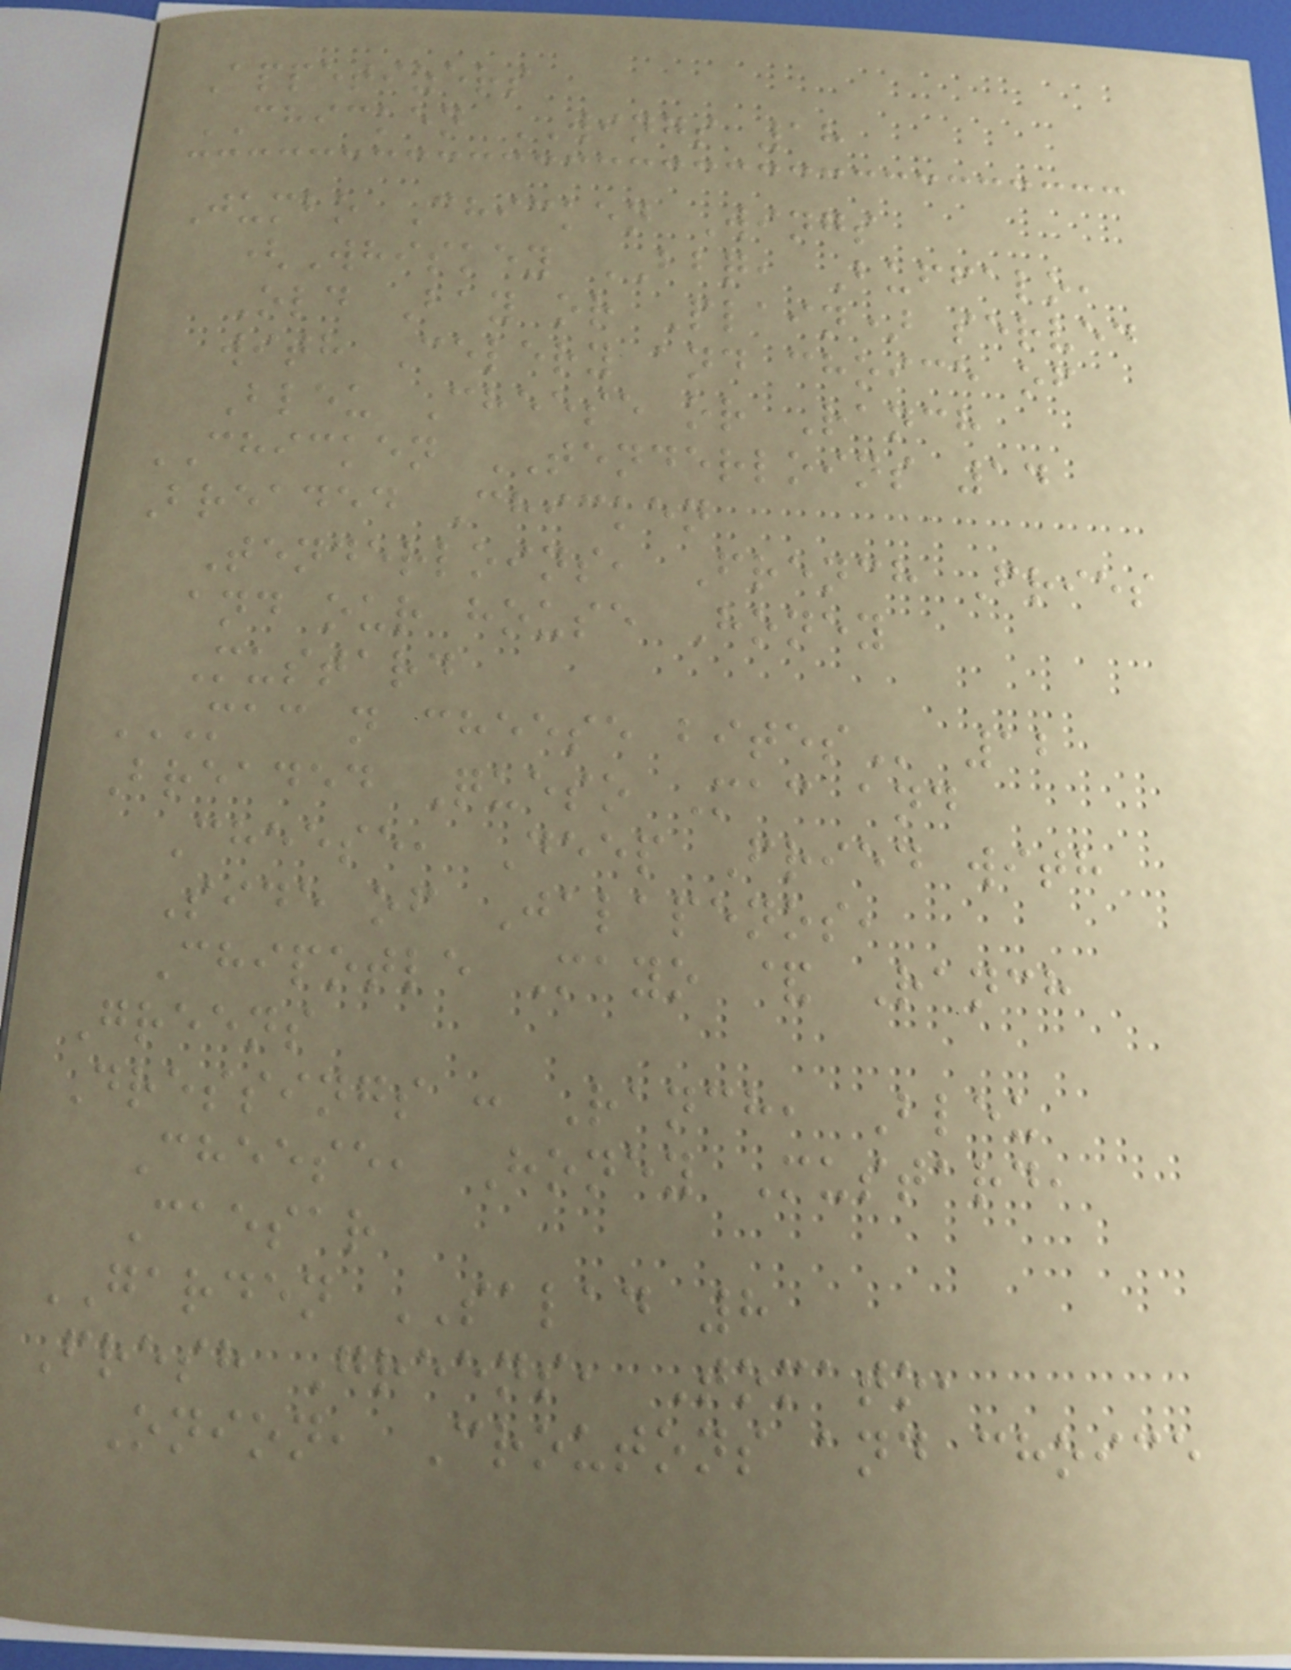Appetizers
CHICKEN WINGS 18
Jumbo Chicken Wings
(Whiskey BBQ, Buffalo,
Old Bay or Plain) served
with Celery and choice of
Bleu Cheese or Ranch
CHICKEN TENDERLOINS 14
Breaded Chicken
Tenderloins, French Fries
and our house Honey
Mustard
MAC N CHEESE BITES 12
Breaded Queso Mac and
Cheese, Deep Fried with
Side of Jalapenos,
Chipotle Mayo & Ranch
Greens
Dressings : Ranch, Bleu
Cheese, Honey Mustard,
Caesar
GARDEN SALAD 8
Fresh Greens, Tomato,
Onion, Croutons and choice
